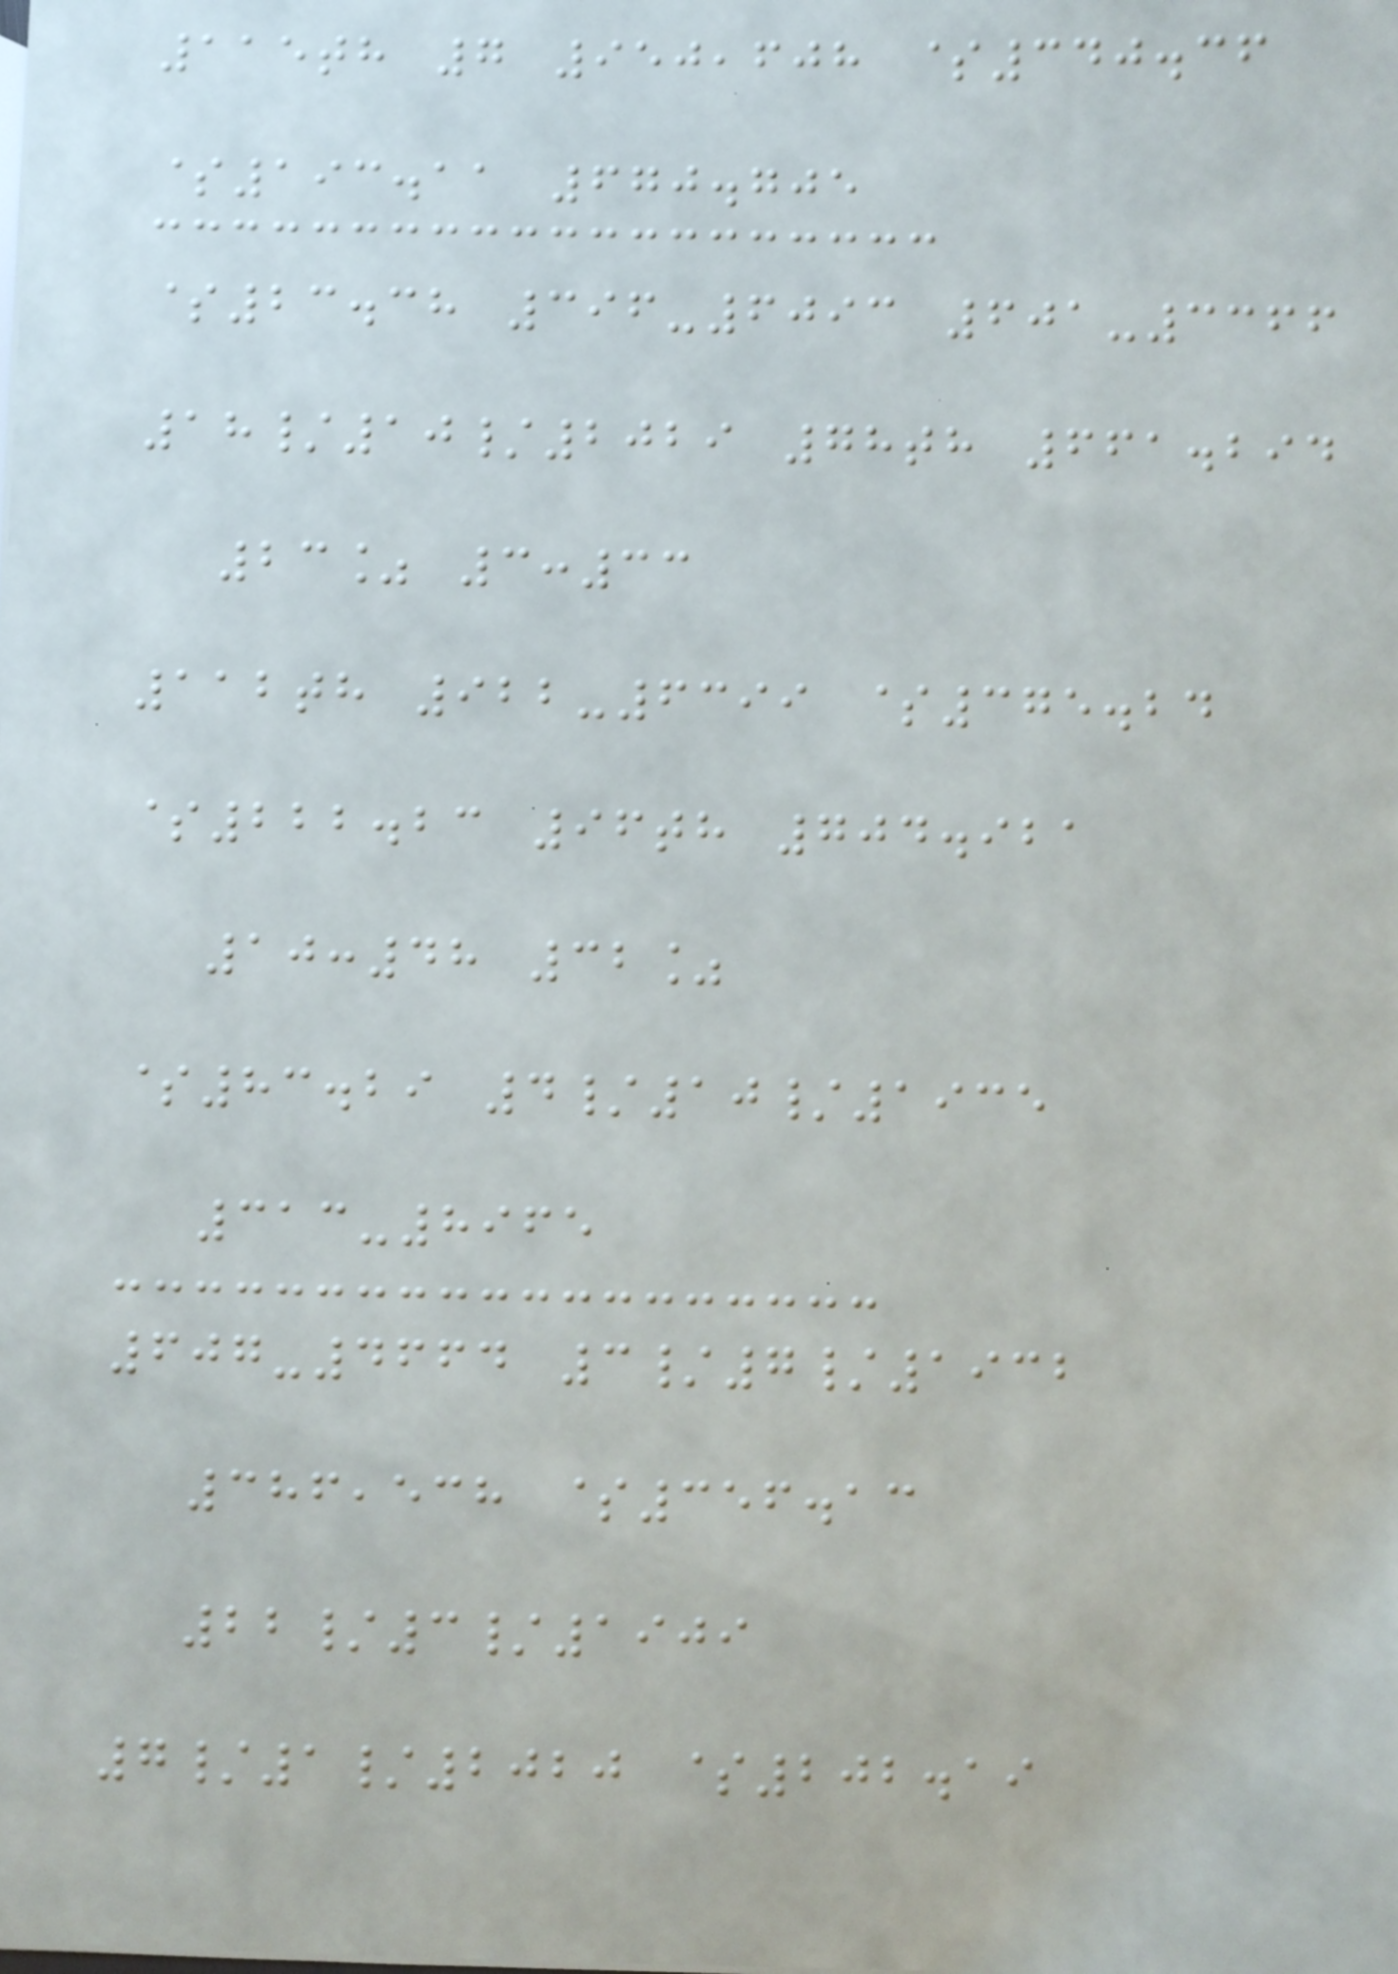115th 7 950,608 $340.36
$193.11 670.705
$23.38 396-6093 601-3366
18/10/2029 78th 661.294
23% 3:33
112th 922-6399 $375.24
$222.23 96th 704.921
10:48 32%
$83.29 4/10/1935
313-8965
607-4664 3/7/1932
386,538 $356.13
22/3/1909
7/1/2020 $202.19
